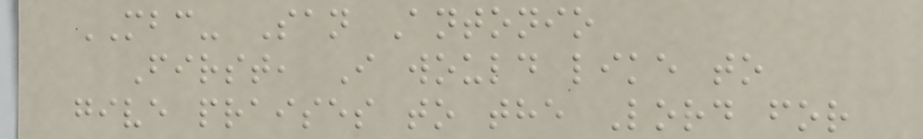MBC- San Antonio
First, I would like to
give praises to the Lord for
